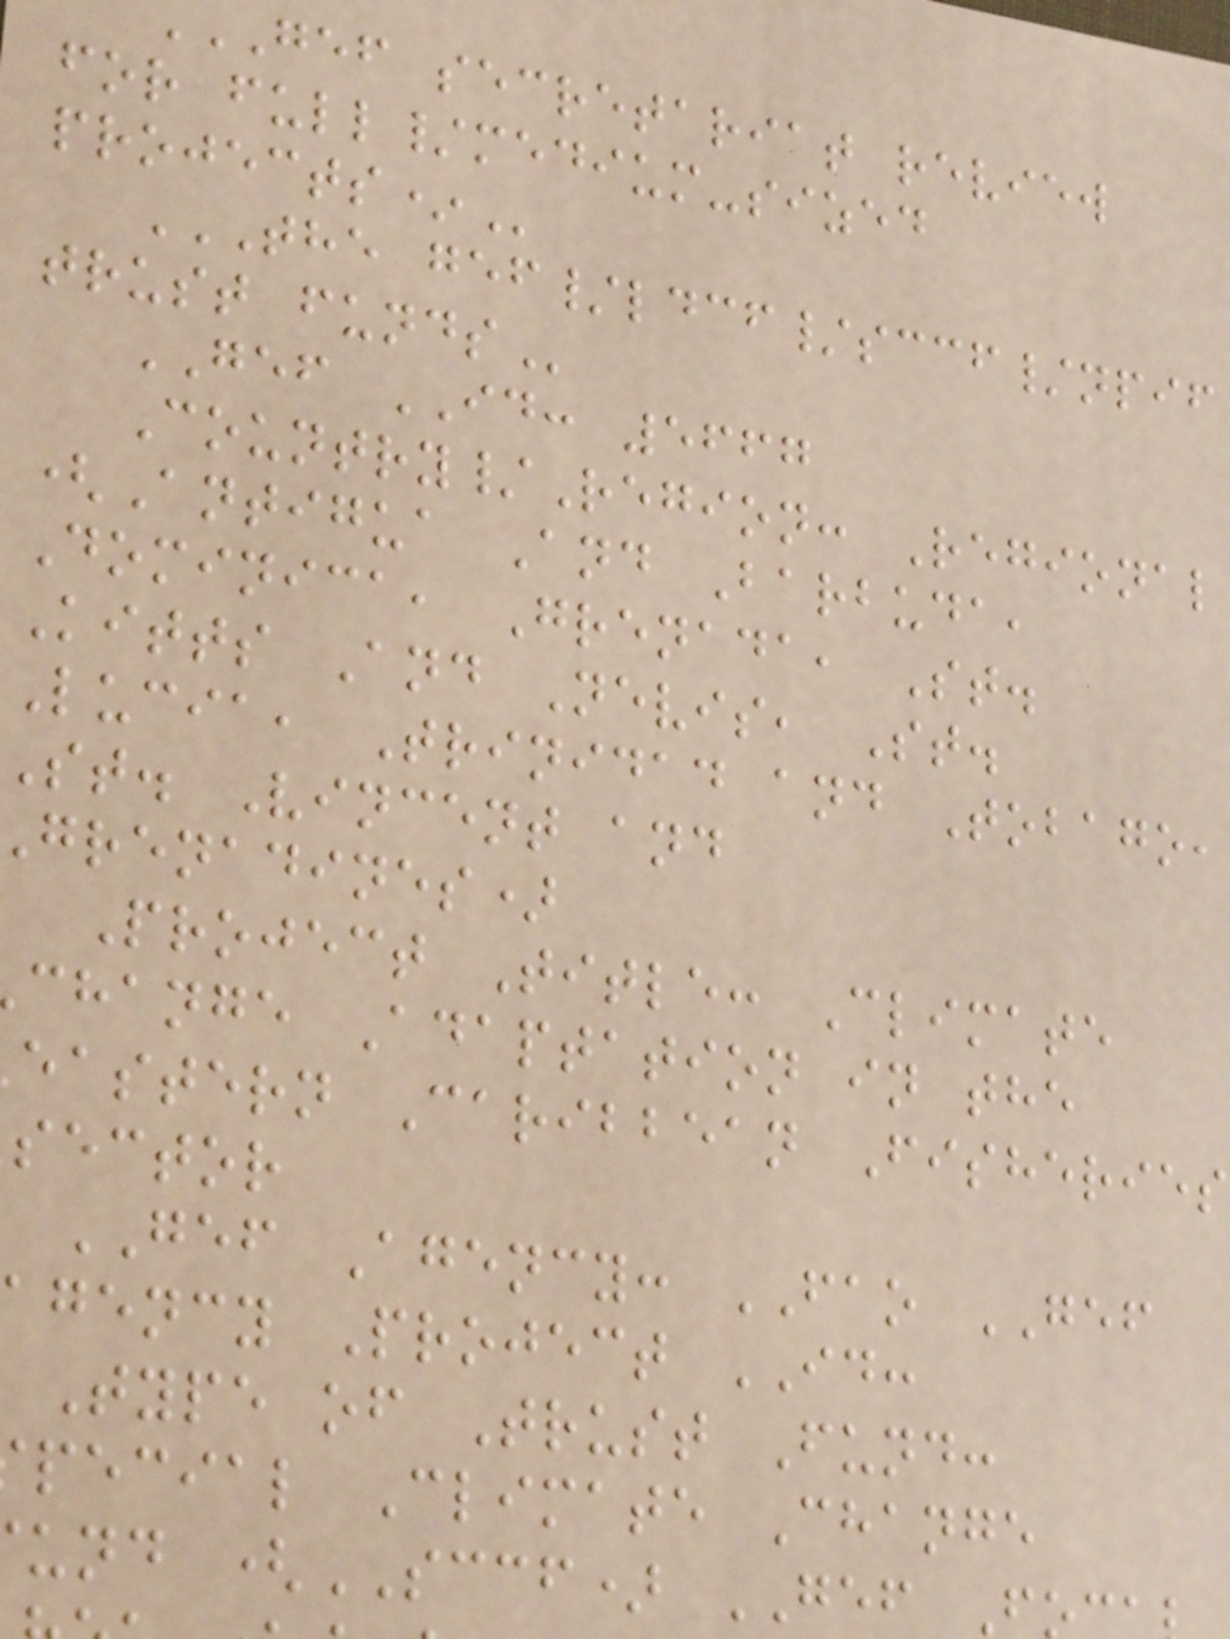gef secretariat review
for full/medium-sized
THE GEF/LDCF/SCCF/NPIF
trust
GEF ID: 5667
Country/Region: Regional
(Antigua And Barbuda,
Dominica, Grenada, St.
Kitts And Nevis, St.
Lucia, Trinidad and Tobago,
st. Vincent and
grenadines)
Project Title: Climate
change Adaptation in the
eastern Caribbean Fisheries
sector
GEF Agency: FAO GEF
agency Project ID:
Type of Trust Fund:
pecial Climate Change
